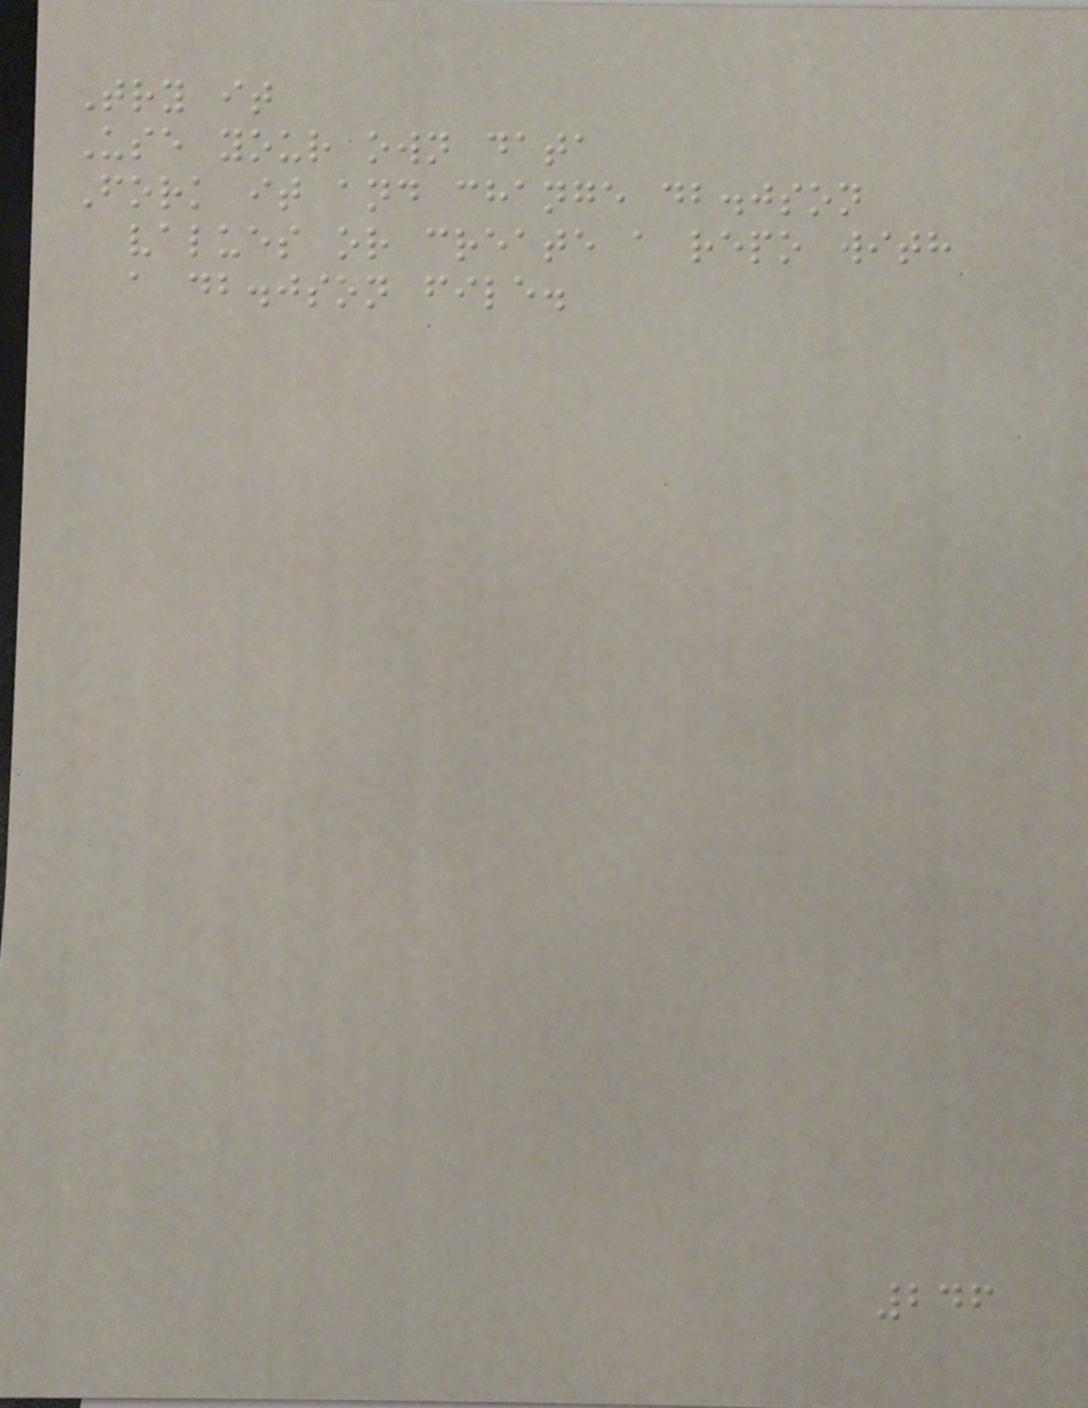Try it
Use your own data
Fork it and change db.json
values or create a repo with
a db.json file.
246
